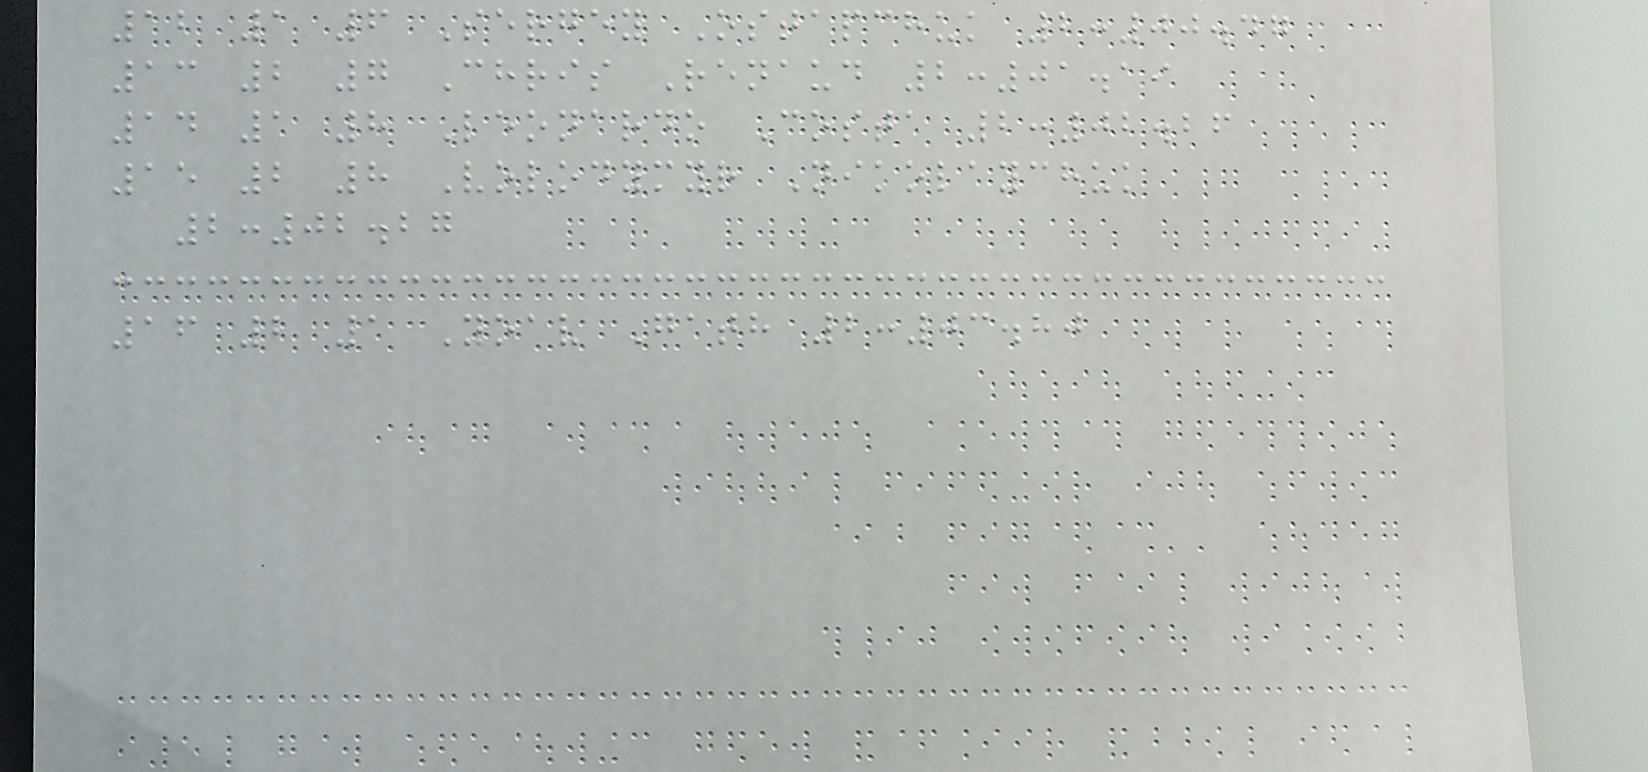12 1 6 Sergey Ostapchuk 2:00.47
13 2 7 Chris Renaud 2:01.19
14 1 8 Leonardo Costa 2:02.26
15 2 8 Volodymyr Nikolaychuk
2:02.27
16 2 1 Yoav Gath 2:03.80
